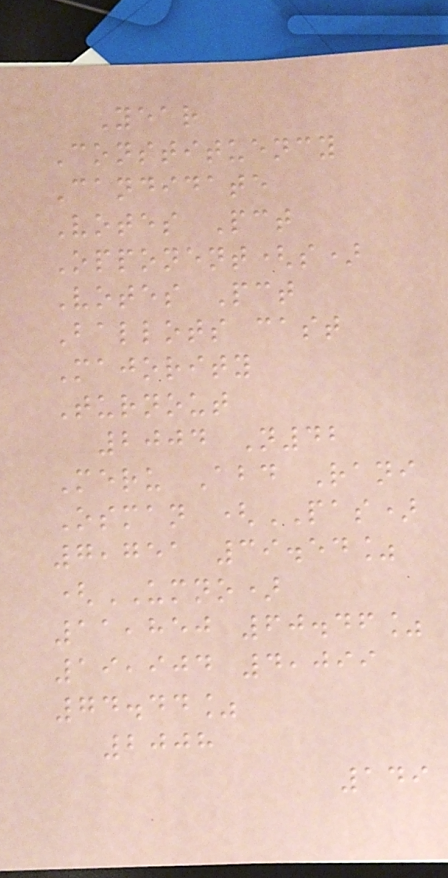Year
Constituency
Candidate
Votes Pct
Opponent(s)
Votes Pct
Ballots cast
Majority
Turnout
2004 N42
Meru Abd Rani
Osman (PAS)
7,751 39.54%
(UMNO)
11,850 60.46%
19,904 4,099
74.44%
2008
149
